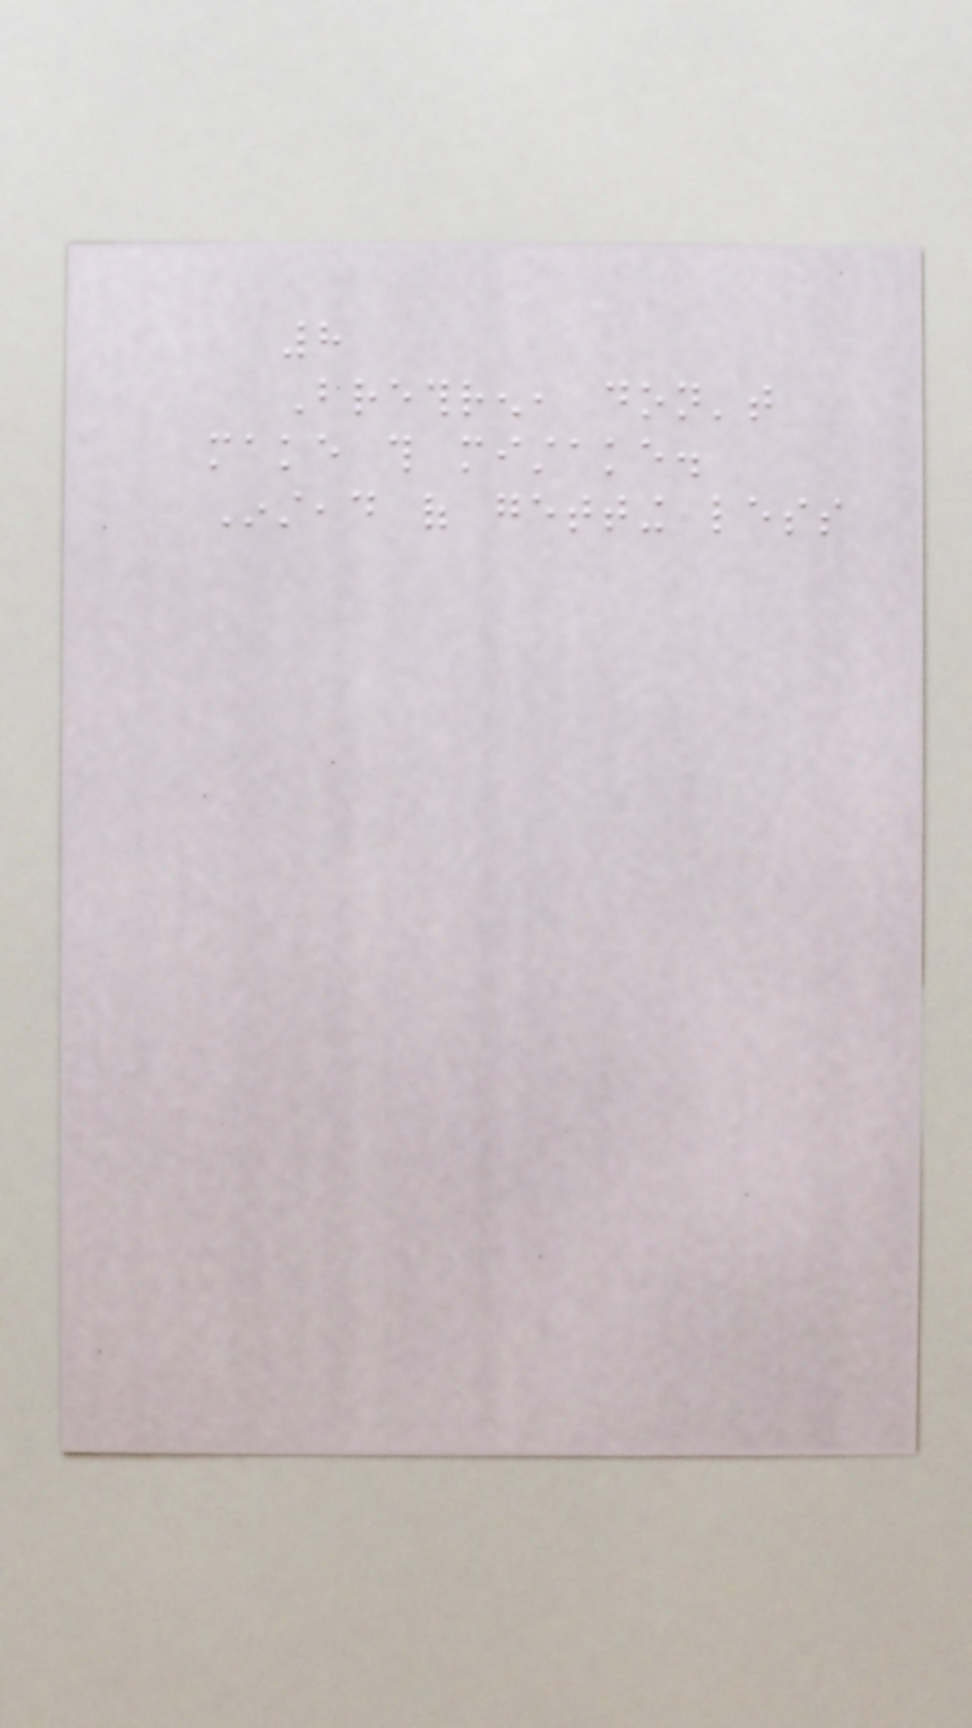8
Brethren, don't
make this mistake.
Instead of getting less
